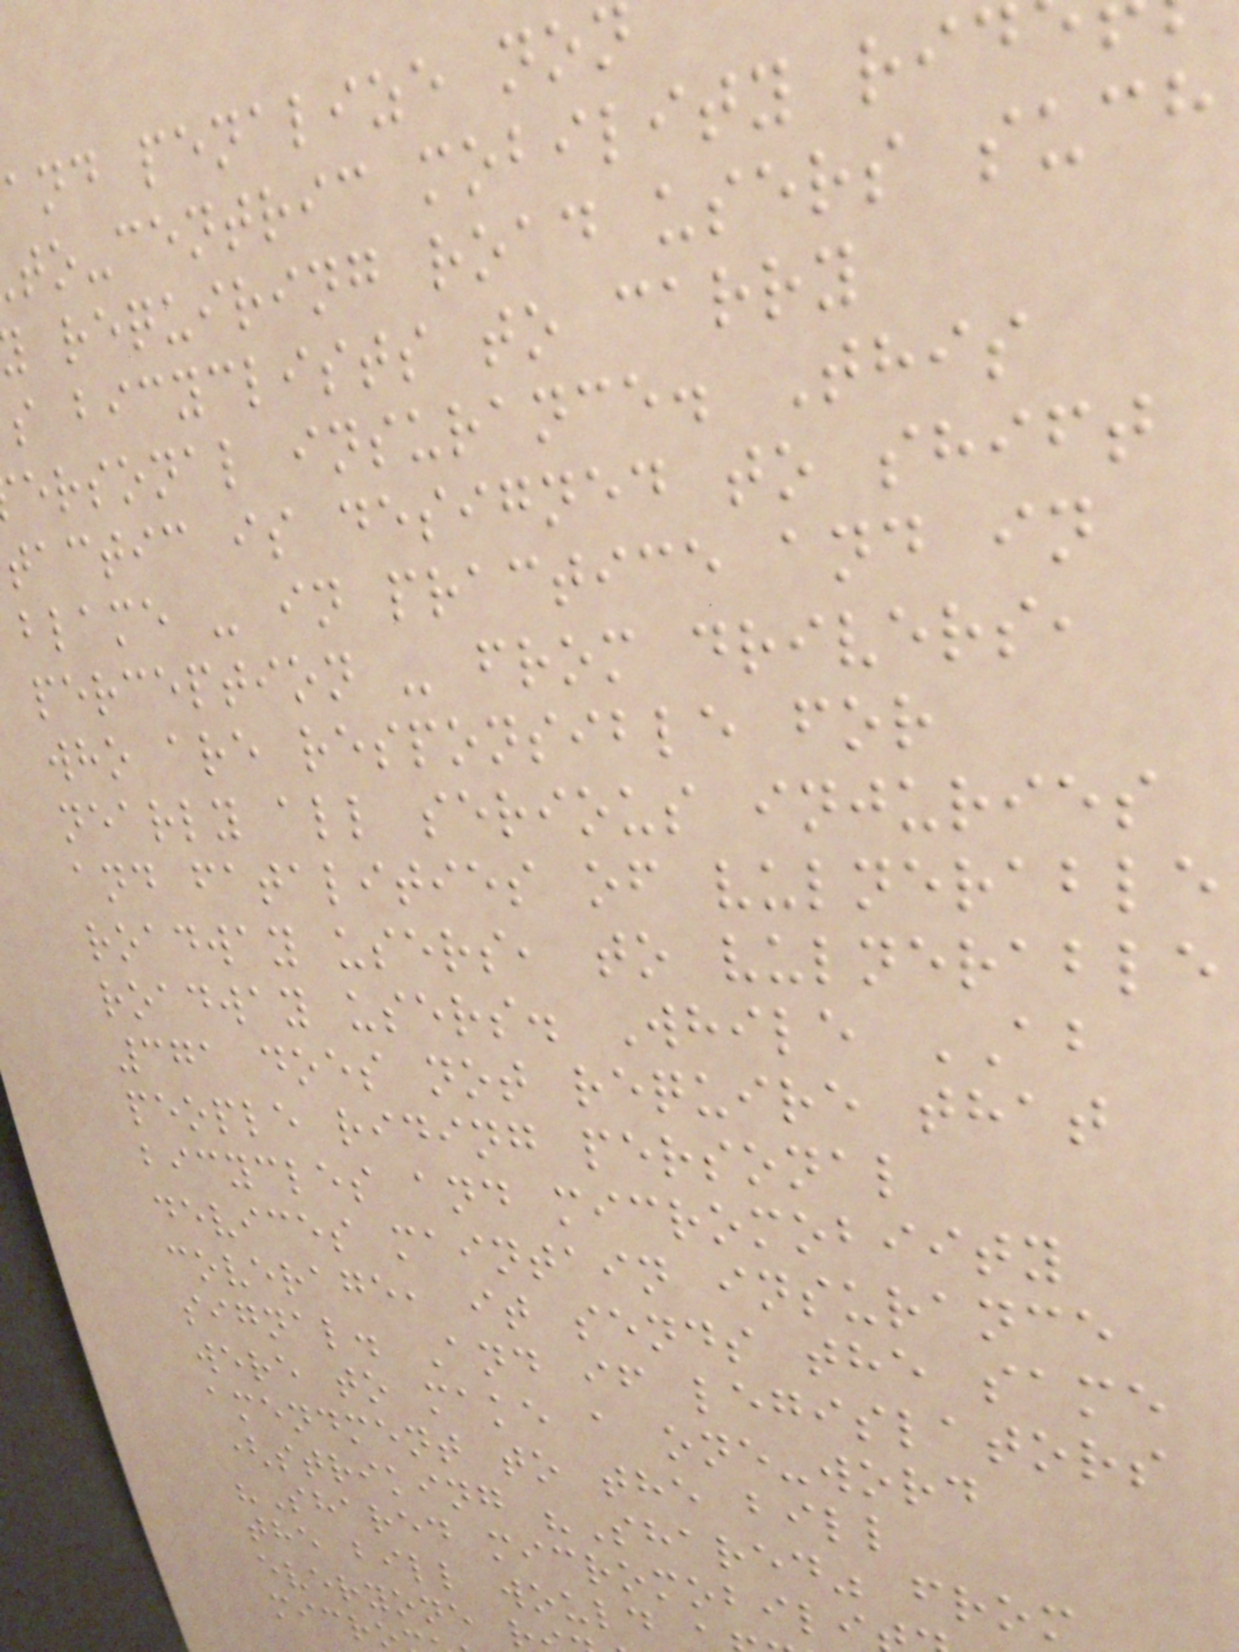and penalize non
to-centric mobility ri
requiring road users such
s bicyclists to carry
ersonal insurance. This
tactic is designed to shift
blame - in practice and in
perception - from drivers,
who are responsible for
nearly all serious injuries
and fatalities of vulnerable
roadway users, to vulnerable
roadway users. While AB
371 does not require that
people riding personal
bicycles and micromobiity
devices maintain insurance
coverage, it sends the same
signal. And if legislators
were to make a one-word
amendment to the bill
(striking "Shared" from
"Shared micromobili
the bill would
everyone
